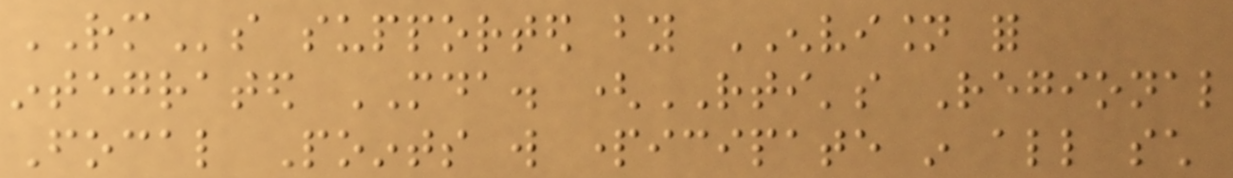RMs supported by ENVISION for
integrated MDA. (RTI's Regional
Focal Points will participate in all such
